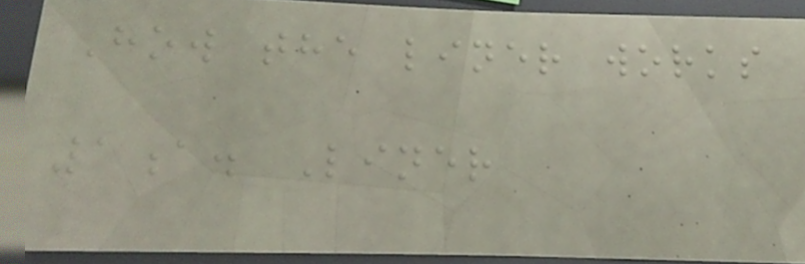How the liner works
1a. Liner
